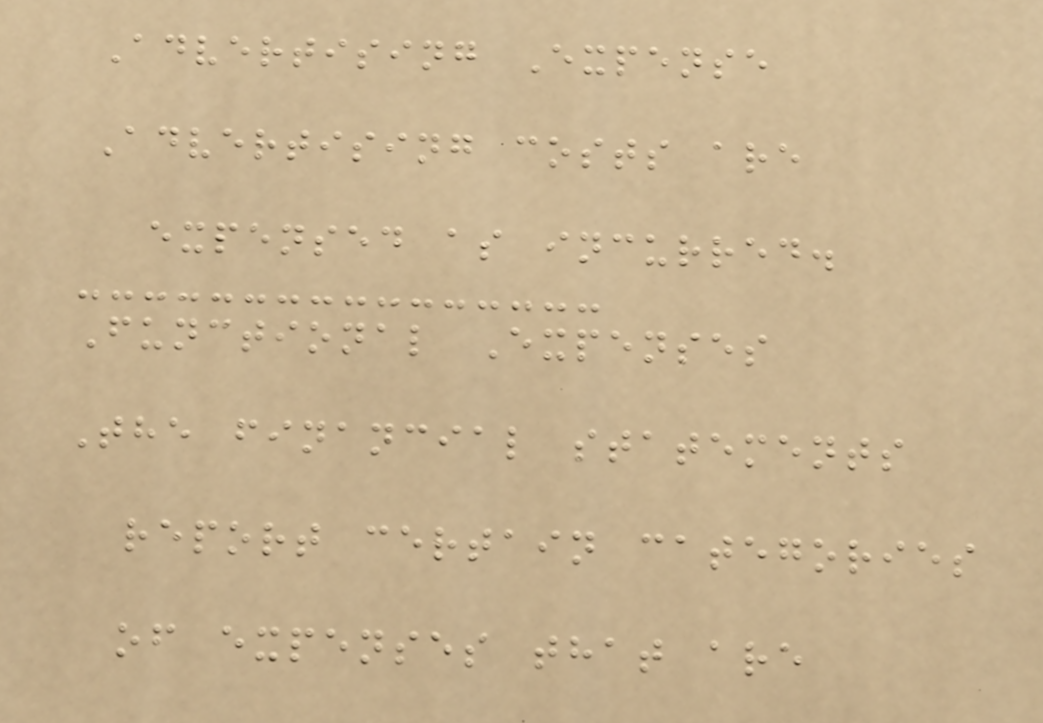Advertising Expense
Advertising costs are
expensed as incurred.
Functional Expenses
The financial statements
report certain categories
of expenses that are
